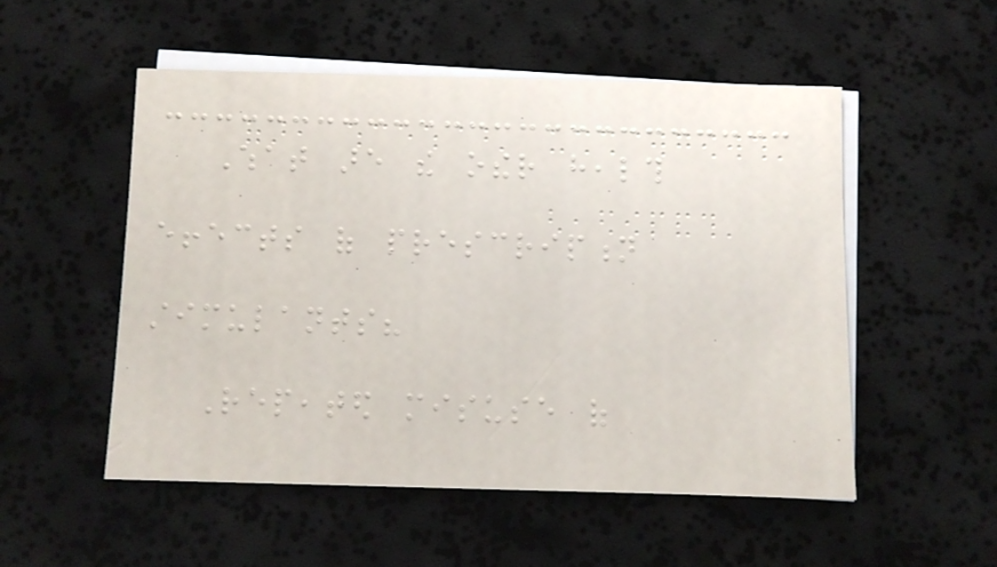What are the other health
effects of prescription
stimulants?
Repeated misuse of
